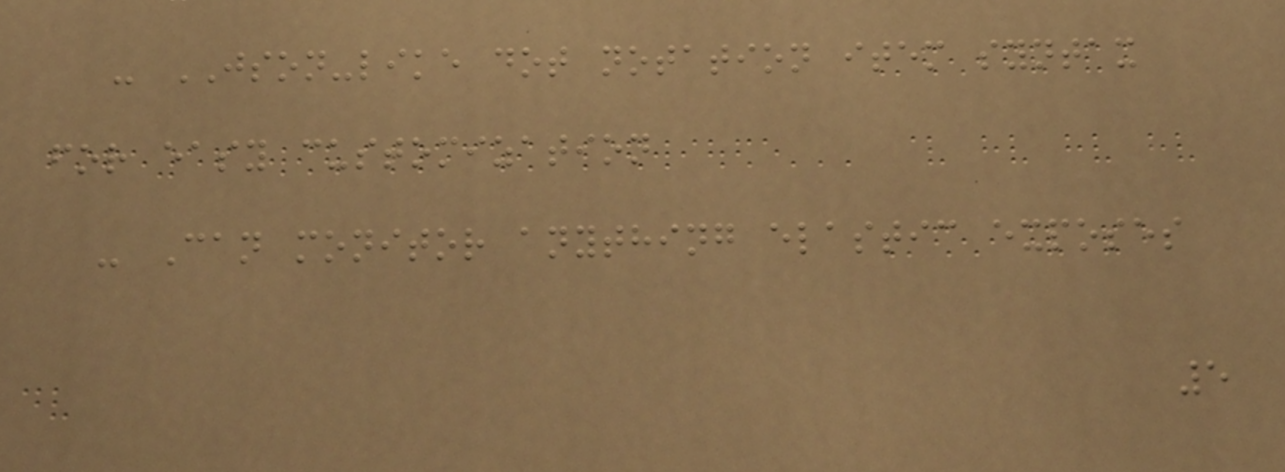- JSON-like dot notation item syntax
for easy customization
- Can monitor anything elastic exposes
5
